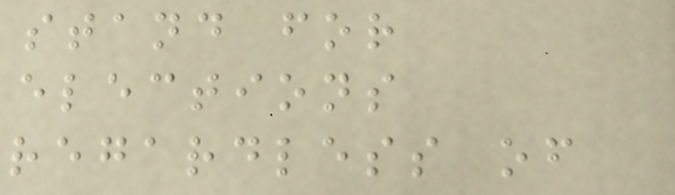stand for
elections
regardless of
